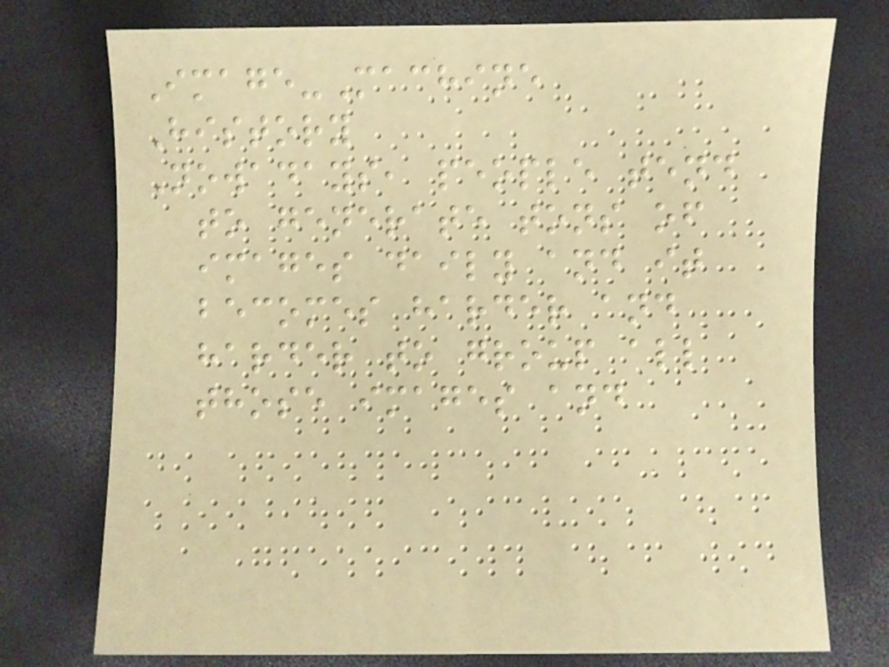Image-Machine
History
Nowadays, people tend
to generate tons of
images daily and it
becomes harder and
harder to group all
those images and
